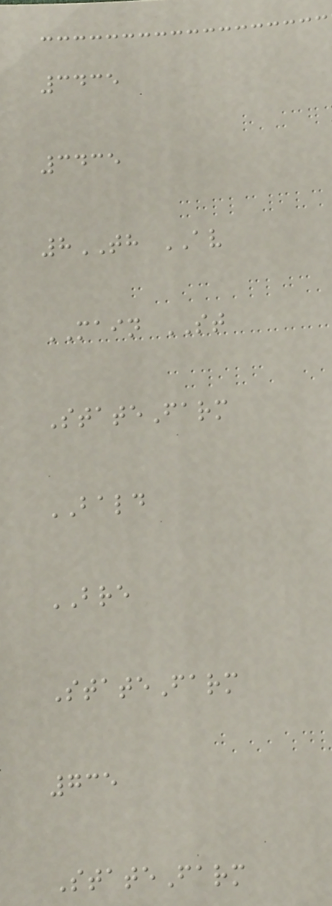3435
3435
8TH AV
MAIN ST
StateFarm
BALD
BRE
StateFarm
735
StateFarm
